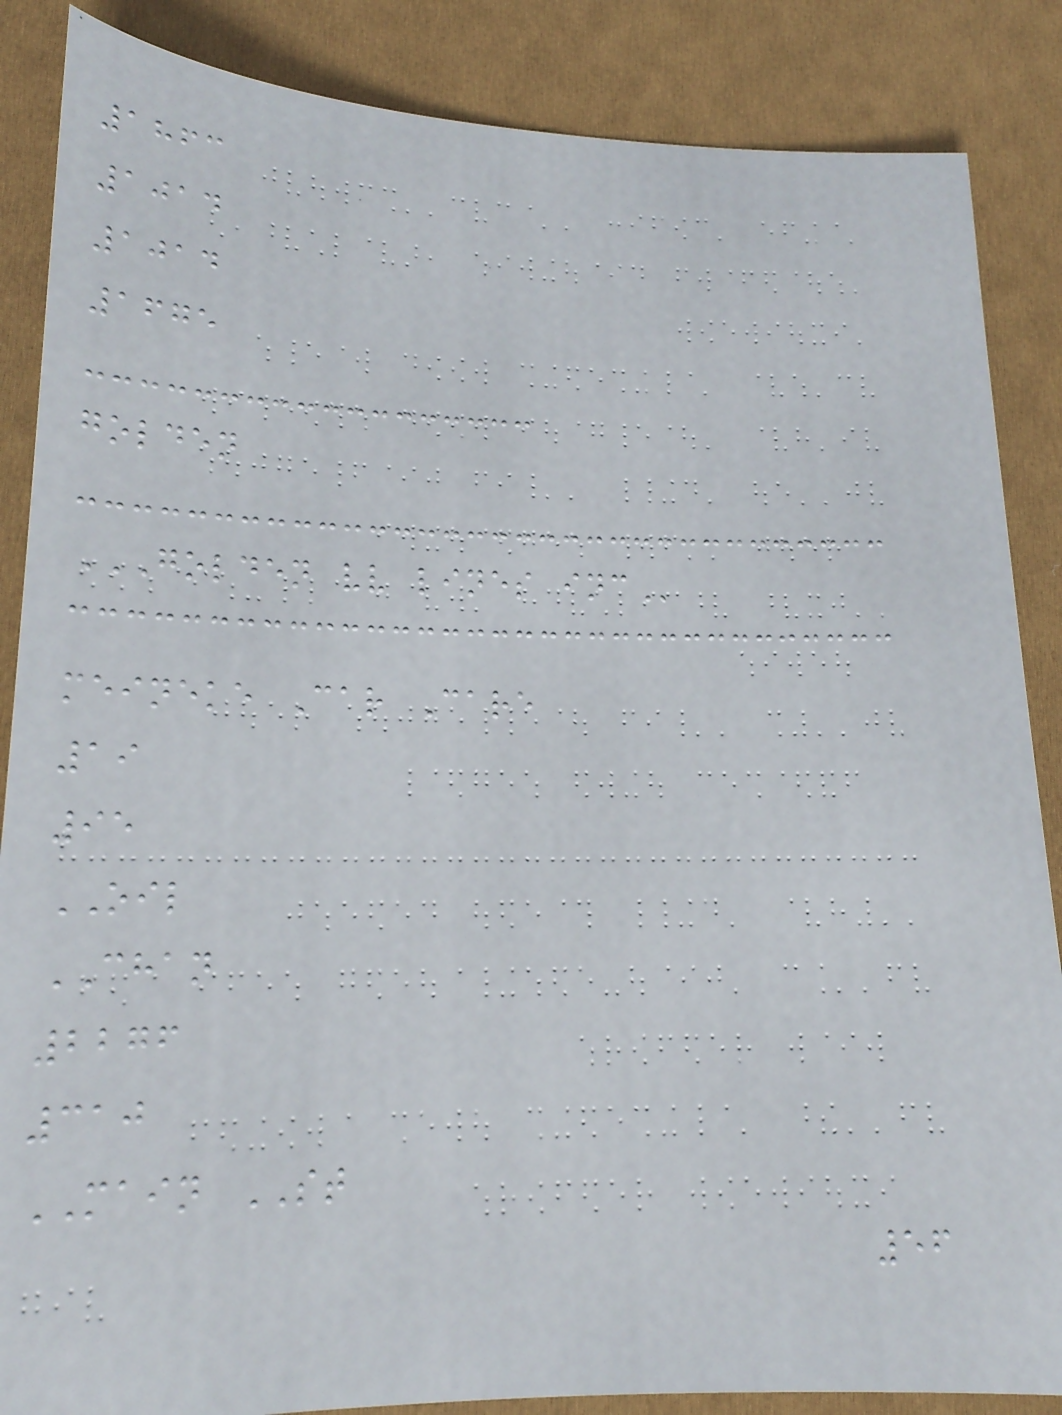1863
1014
1014
1675
golden
GOLDEN VV LINES INC
meineke Car Care
19
95
OIL
CHAN
2276
310
MAIN ST
56
